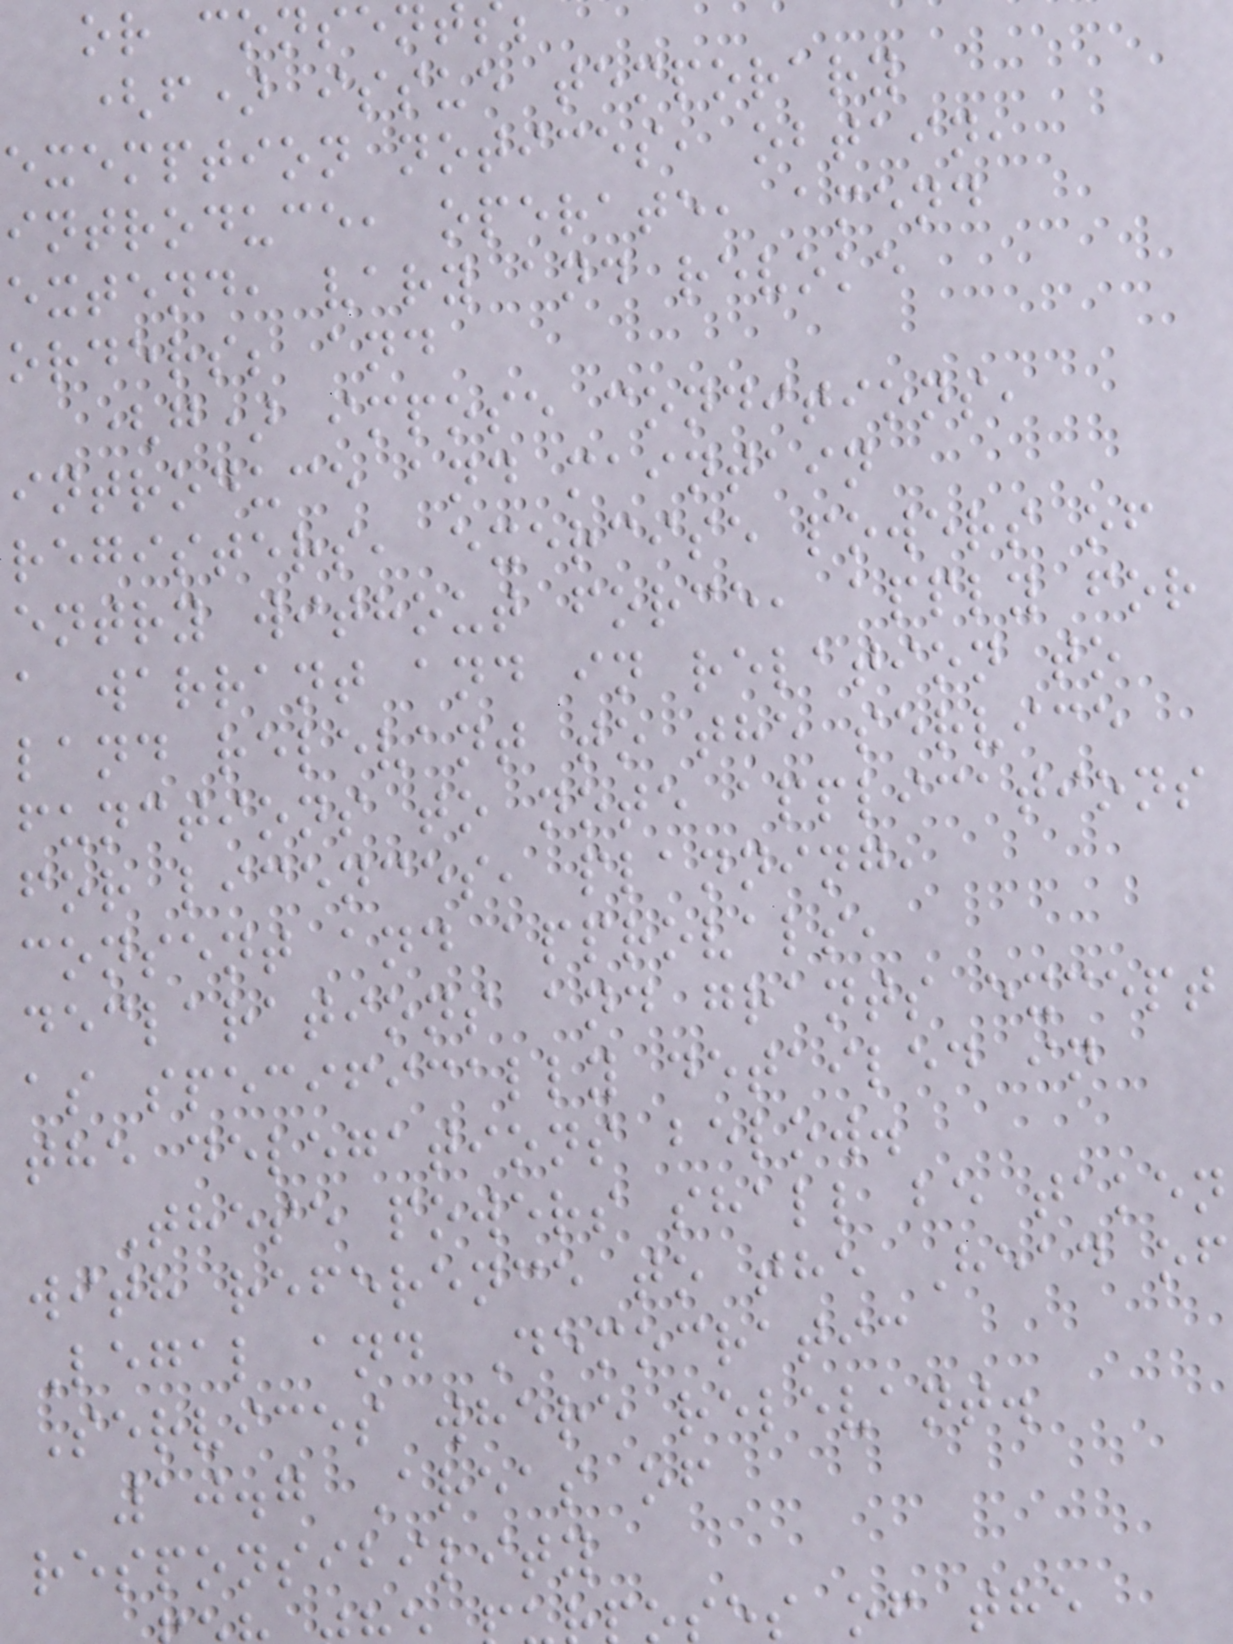or consen
(f) issue temporary
exemption notices, obtain,
introduce, operate, amend
extend, vary and revoke
orders; and
(g) impose conditions,
introduce and maintain
registers, exercise powers of
entry without force, apply for
a warrant and in relation to
land relevant to the service
functions to note applications
for licences, planning,
consent and approvals,
declarations and grants except
as specifically detailed in
the delegations below.
These powers shall be taken
with reference to the Head of
Legal and Democratic
Services where relevant.
10.7 Areas of
responsibility
es of the
